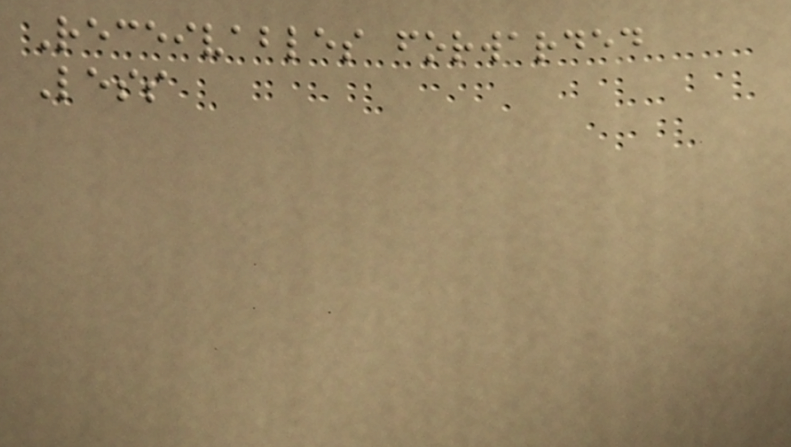Receivables forwarded
Less
